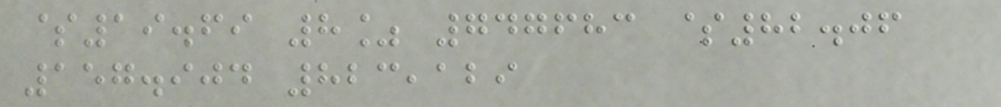$19.69 8% 747683 $82.06
157.904 823,129
